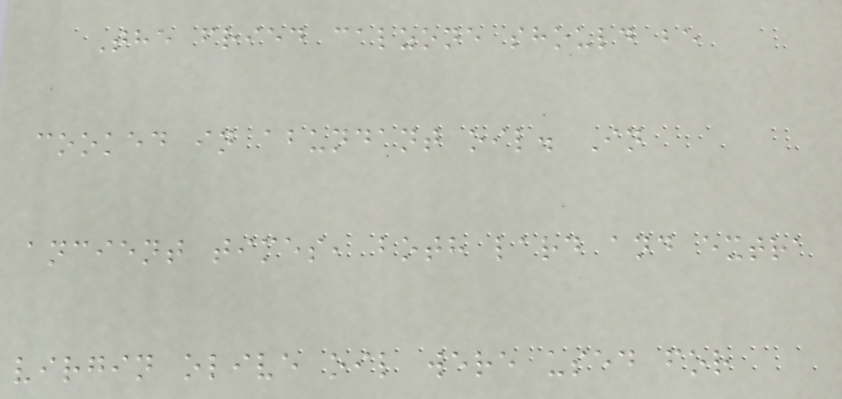The fried calzone should be
cooked in abundant oil. In
ancient times, both lard and extra
virgin olive oil were used for
